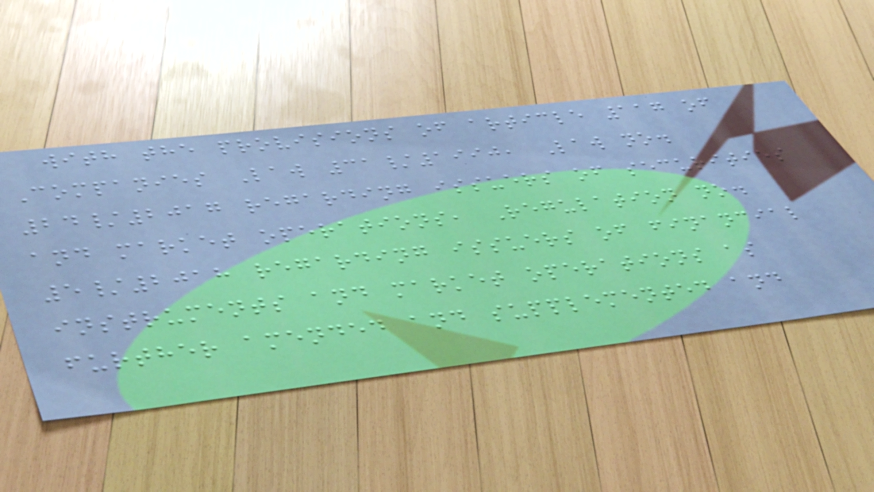with the provisions of article 117 of
Companies Law 31/1990, Law no.
24/2017 regarding issuers of securities
and market operations, Regulation no.
5/2018 regarding issuers of financial
instruments and market operations as
further amended and supplemented and
